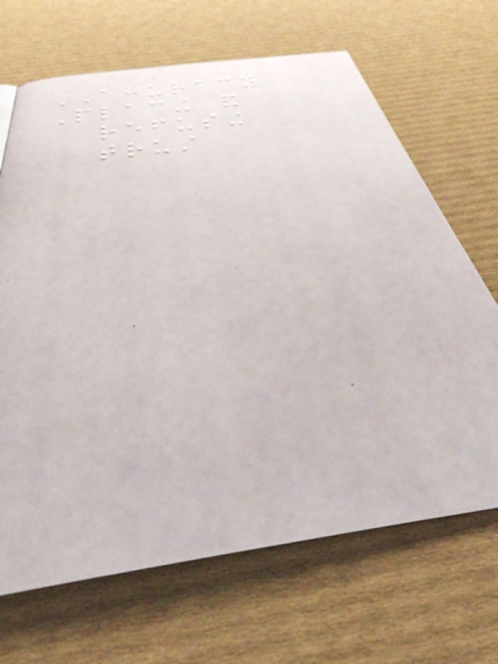ACCURACY
Placing and
refusing
trust
